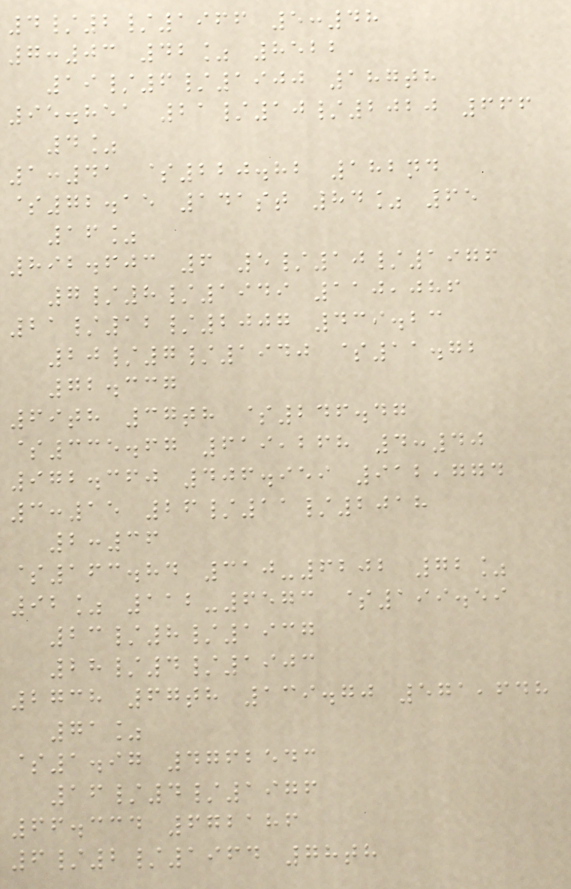4/2/1966 5:48
7:03 42% 8522
19/6/1900 187th
95.851 21/10/2020 666
4%
1:41 $220.82 182nd
$72.15 141st 84% 65
16%
892.603 6 5/10/1976
7/8/1949 110,086
21/12/2007 439.23
20/7/1940 $11.72
72.337
69th 37th $246.47
$335.67 619,268 4:40
972.360 406.959 912,774
3:15 26/11/2018
2:36
$163.84 310-6202 72%
92% 112-6573 $199.59
23/8/1937
28/4/1903
2738 67th 139.70 571,648
71%
$1.97 4762543
16/4/1976
66.334 672186
6/2/1964 78th
